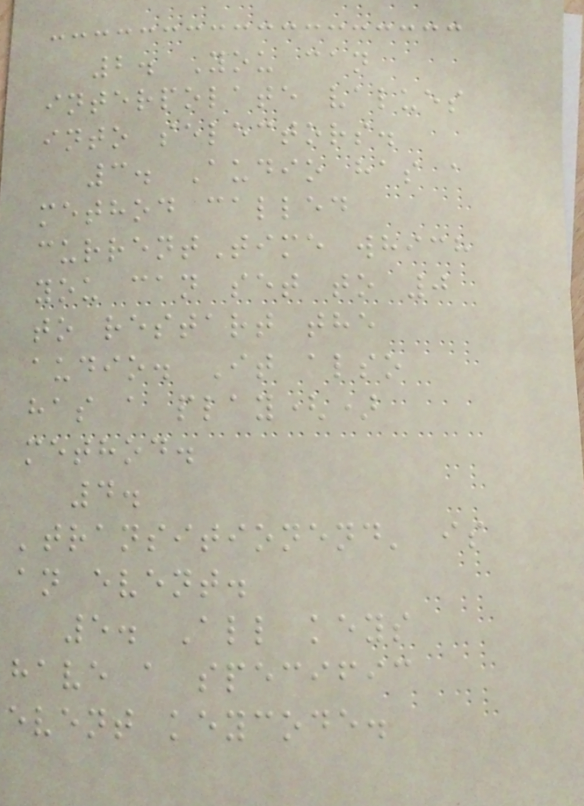2. You can
interpolate values
into selectors.
3. Audio has a
method called
currentTime which
you can set to 0
to restart the
audio. It also
has a play()
method.
4.
'transitionend' is
an event.
5. All keys
have a specific
event keycode.
